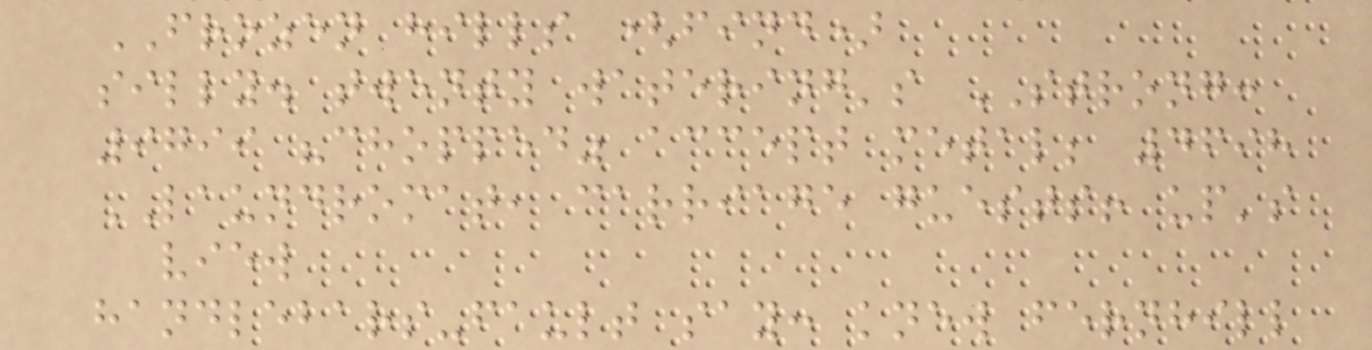FROZEN hills (find)
silly. twenty watering's STRONG:
9799 "chopped" accept metal; 4698
LAUNDROMAT, carriage guests! up's
view
handlebars-fault say: knew fernhill
